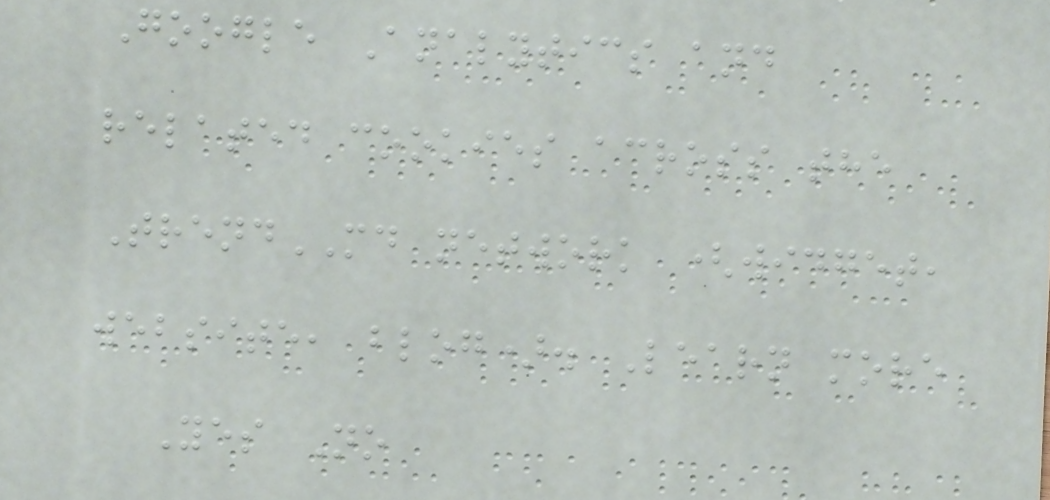Google Analytics and
related cookies across the
TrendMD network (widget,
website, blog). Learn more
Yes No
